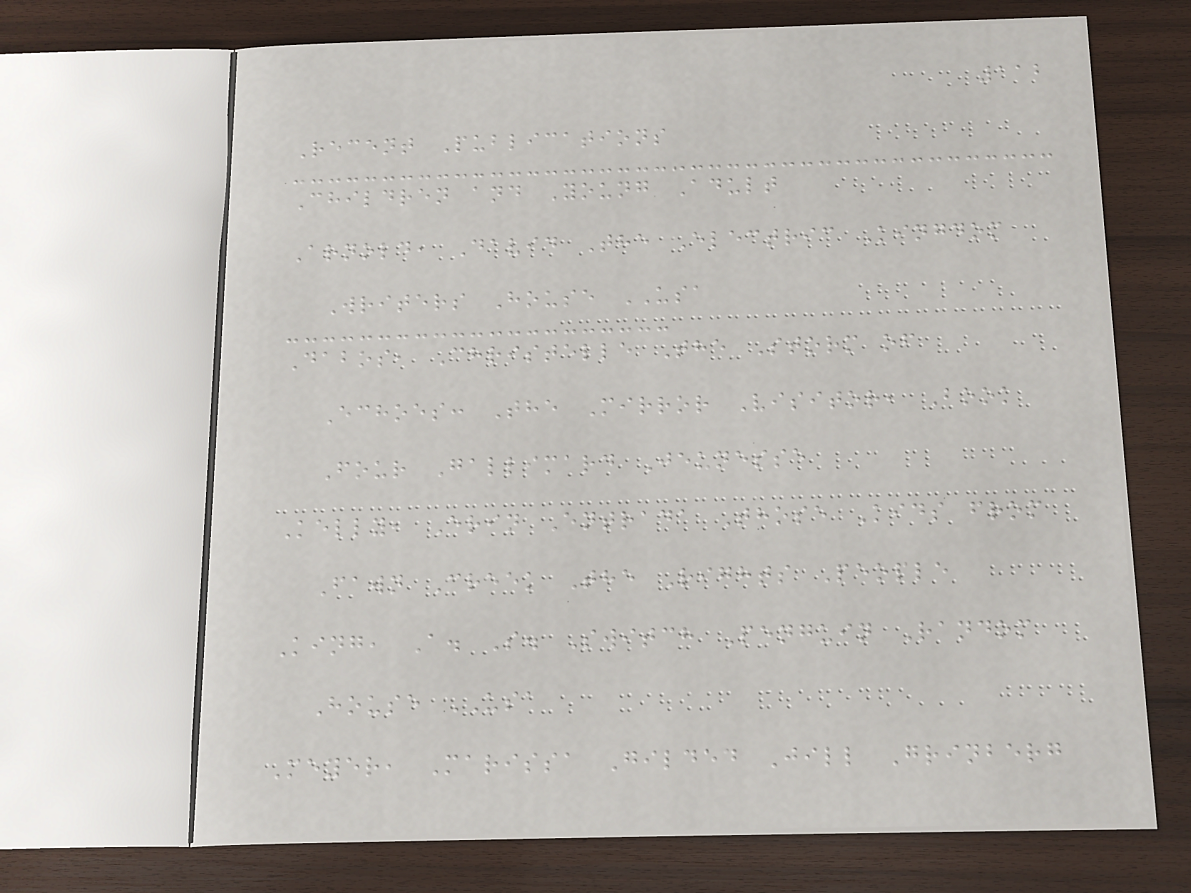112
Recent Publications
Children and Young Adult
Arnold, David The Electric Kingdom
Writers House USA
Dabos, Christelle The Storm of
Echoes: The Mirror Visitor, Book
Four Gallimard Jeunesse
Kelly, Erin Entrada Those Kids from
Fawn Creek The Rights People
King, A. S. Switch Penguin Random
House USA
Meyer, Marissa Gilded Jill Grinberg
